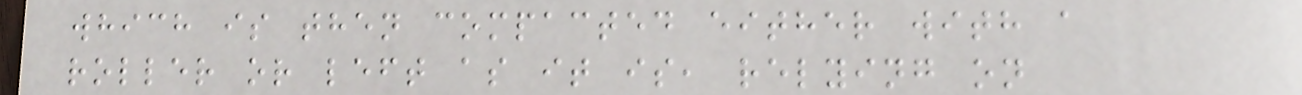which is then compacted either with a
roller or left as it is, relying on
